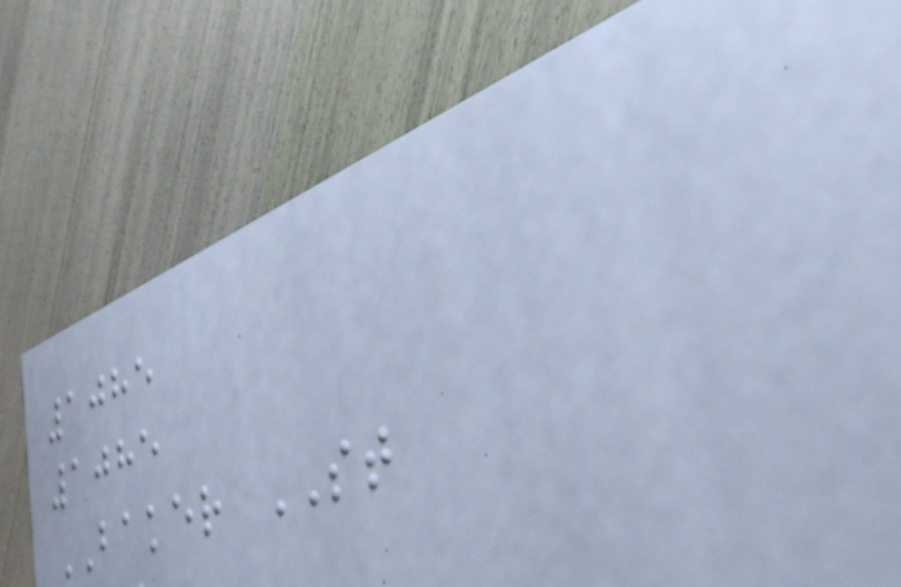1085
1085
BAKER ST
